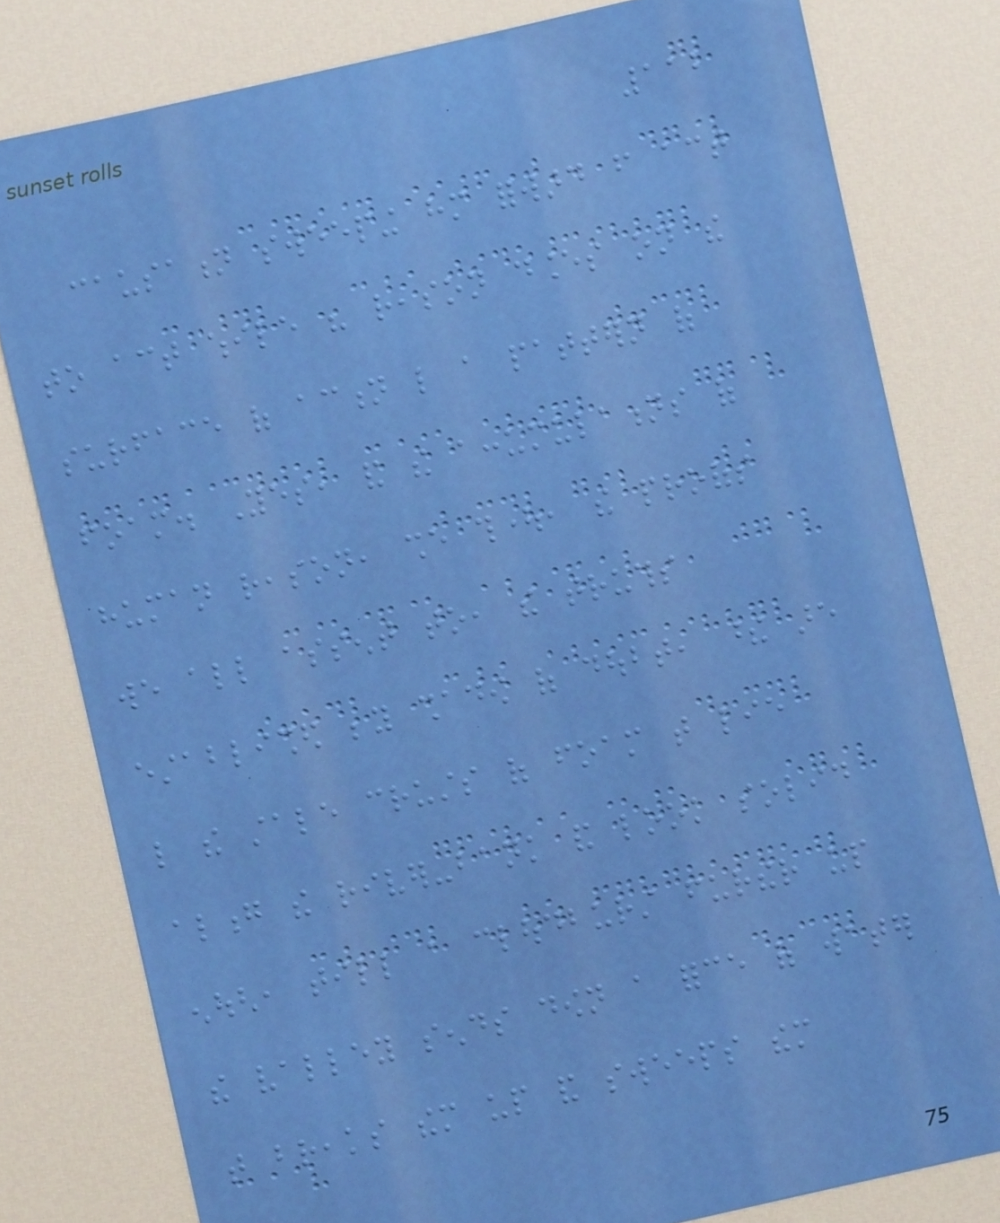112
causation sweeping him forward from act
to act while his reason dances on the
surface of action like a pattern of
foam. Yes, and the accumulations of
human reason, she thought, the proofs
we all assent to, the truths
established beyond shadow of doubt, these are
like the stale crusts of foam that lie
along the river-bank and look solid
enough, till a cloudburst further up
the valley sends down a force of water
that breaks them up and sweeps them
